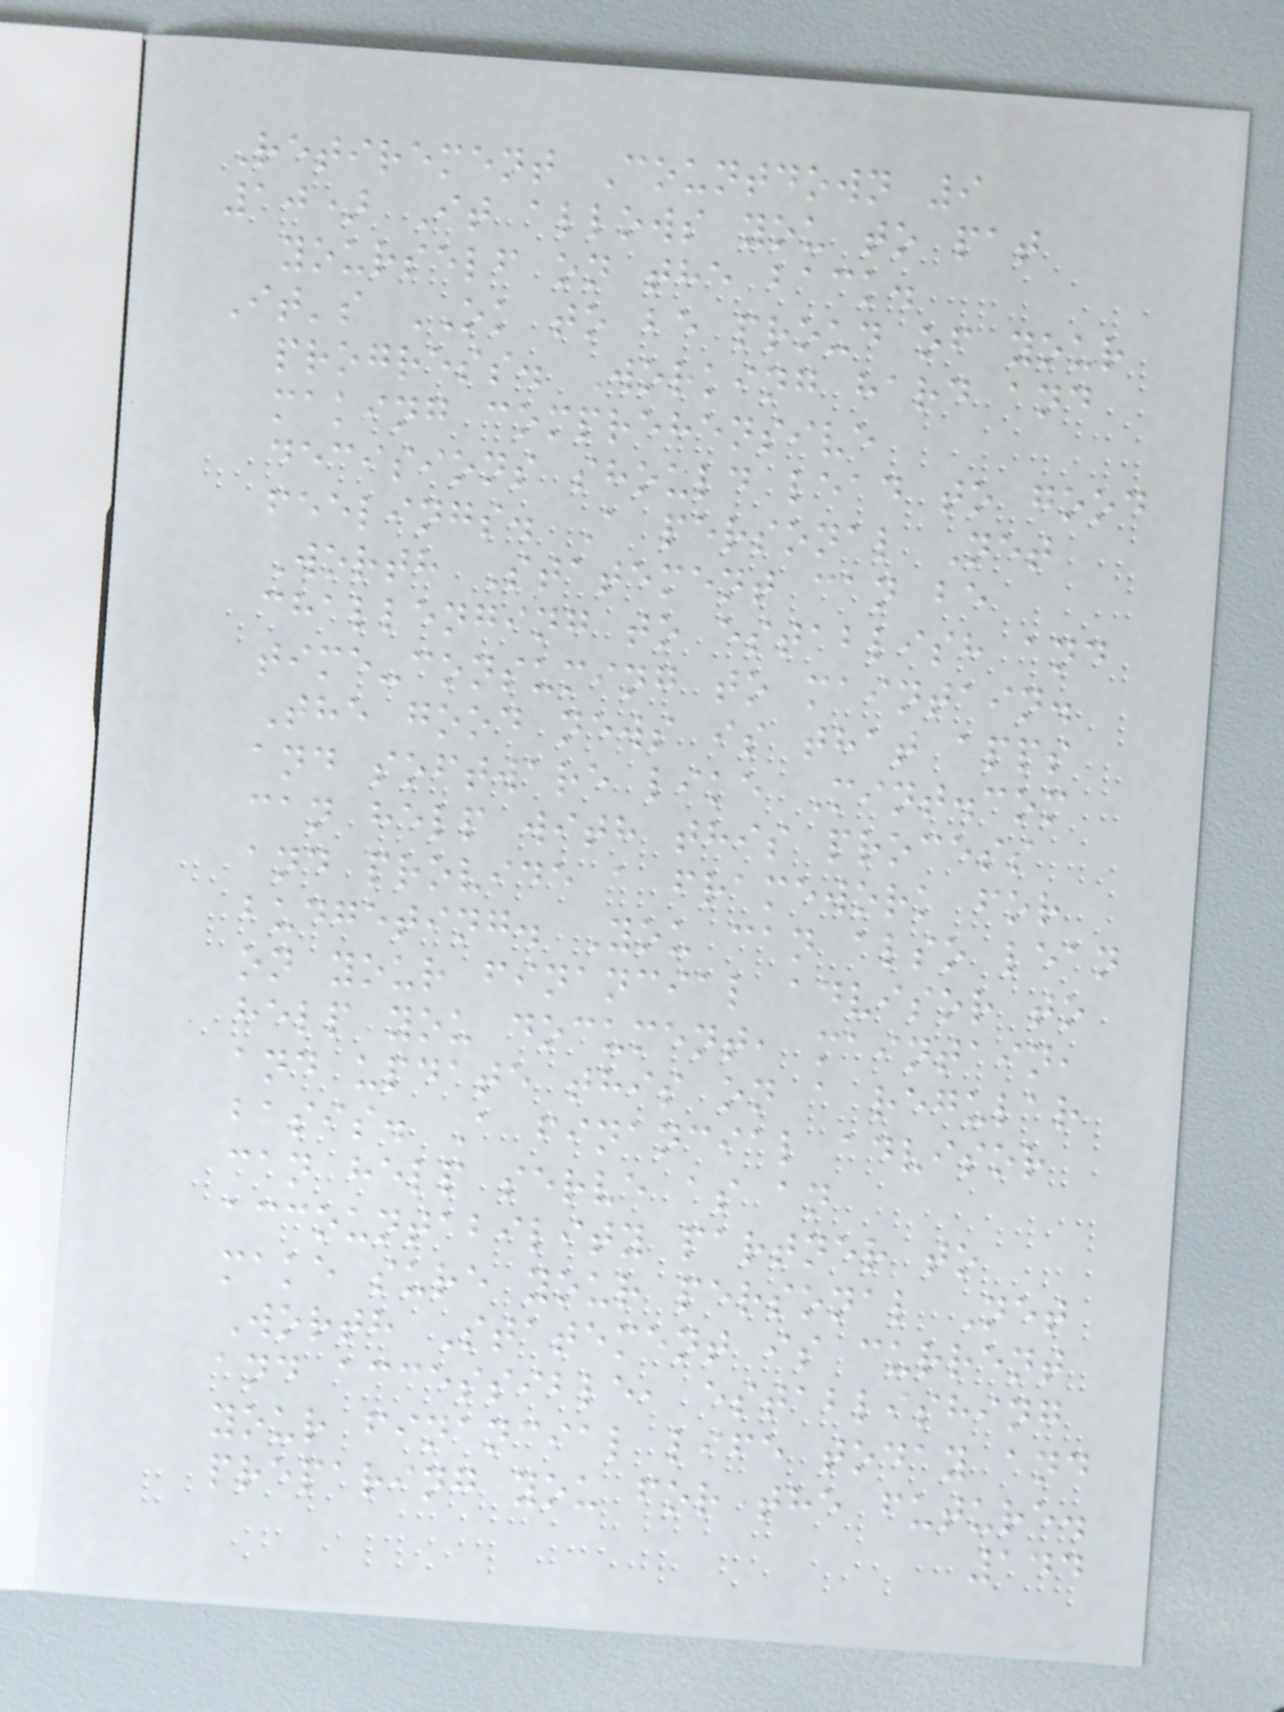Retirement Countdown 9
10) It allows you to pat
yourself on the back.
It's OK to be proud of your
progress. Working hard and
making comprehensive
decisions should lead to good
feelings. A personal Net
Worth Statement can be
challenging to establish and
time-consuming to maintain.
The good news is that apps
and software like Mint.com
can help with this process
and provide a framework for
budgeting. You can also lean
on your financial advisor to
help you document, maintain,
and update this on a regular
basis. A financial advisor
can help serve as an
accountability partner to
make sure your personal Net
Worth Statement is current
and accessible, establishing
your financial life today and
preparing you for the future.
144
